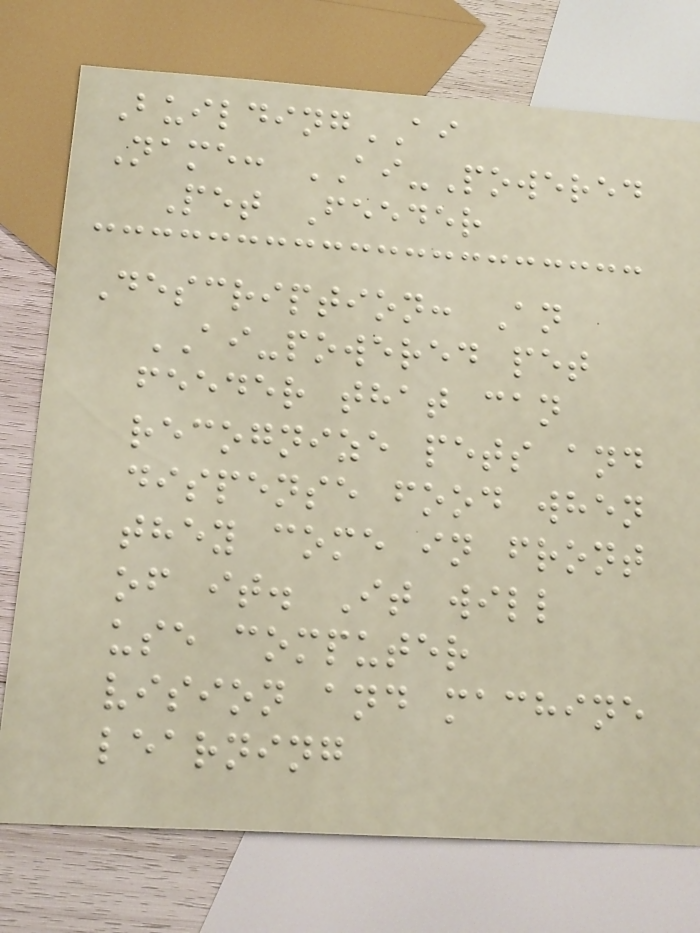BuildingAI
Name: AI-Powered
Pet Feeder
Description: An
AI-powered pet
feeder that can
recognize pets and
dispense food when
they come in front
of it. It will
use computer
vision and machine
learning
